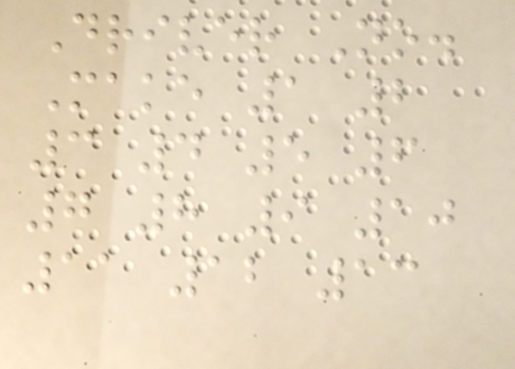Driver No.
Make 1 2
3 4 5 6
7 8 9 10
11 12 13
